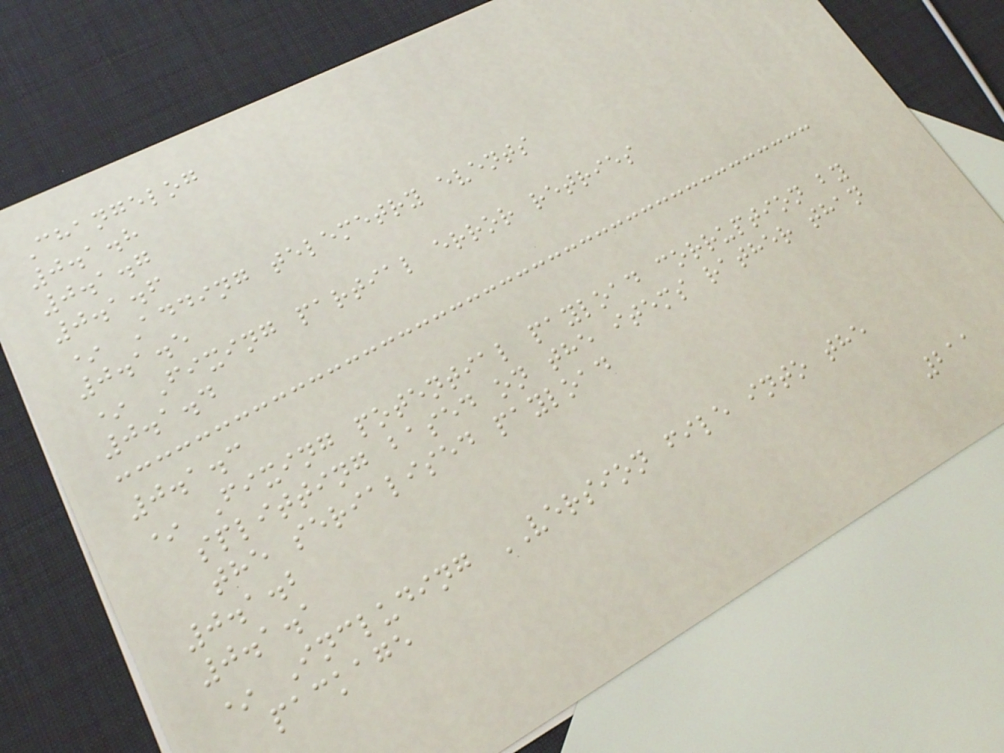Changelog
0.1.8
0.1.7
0.1.6
* Adding telemetry events
0.1.5
* Fixing partial error retries
0.1.4
0.1.3
* Fixing potential payload corruption by
splitting based on the items rather than
the serialised payload
0.1.2
0.1.1
* Including VERSION file into the
package
211
